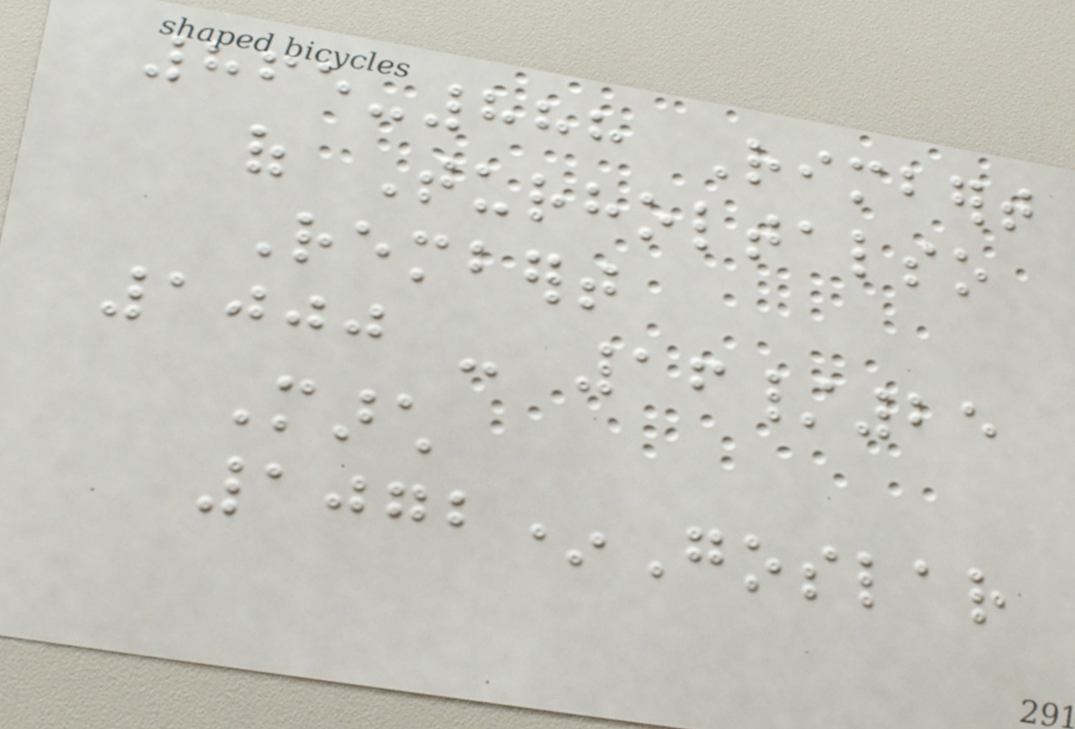865-888 Rimbert
of Turholtalso
Rembert
1000 - 16/25
March
1072*Goslar
